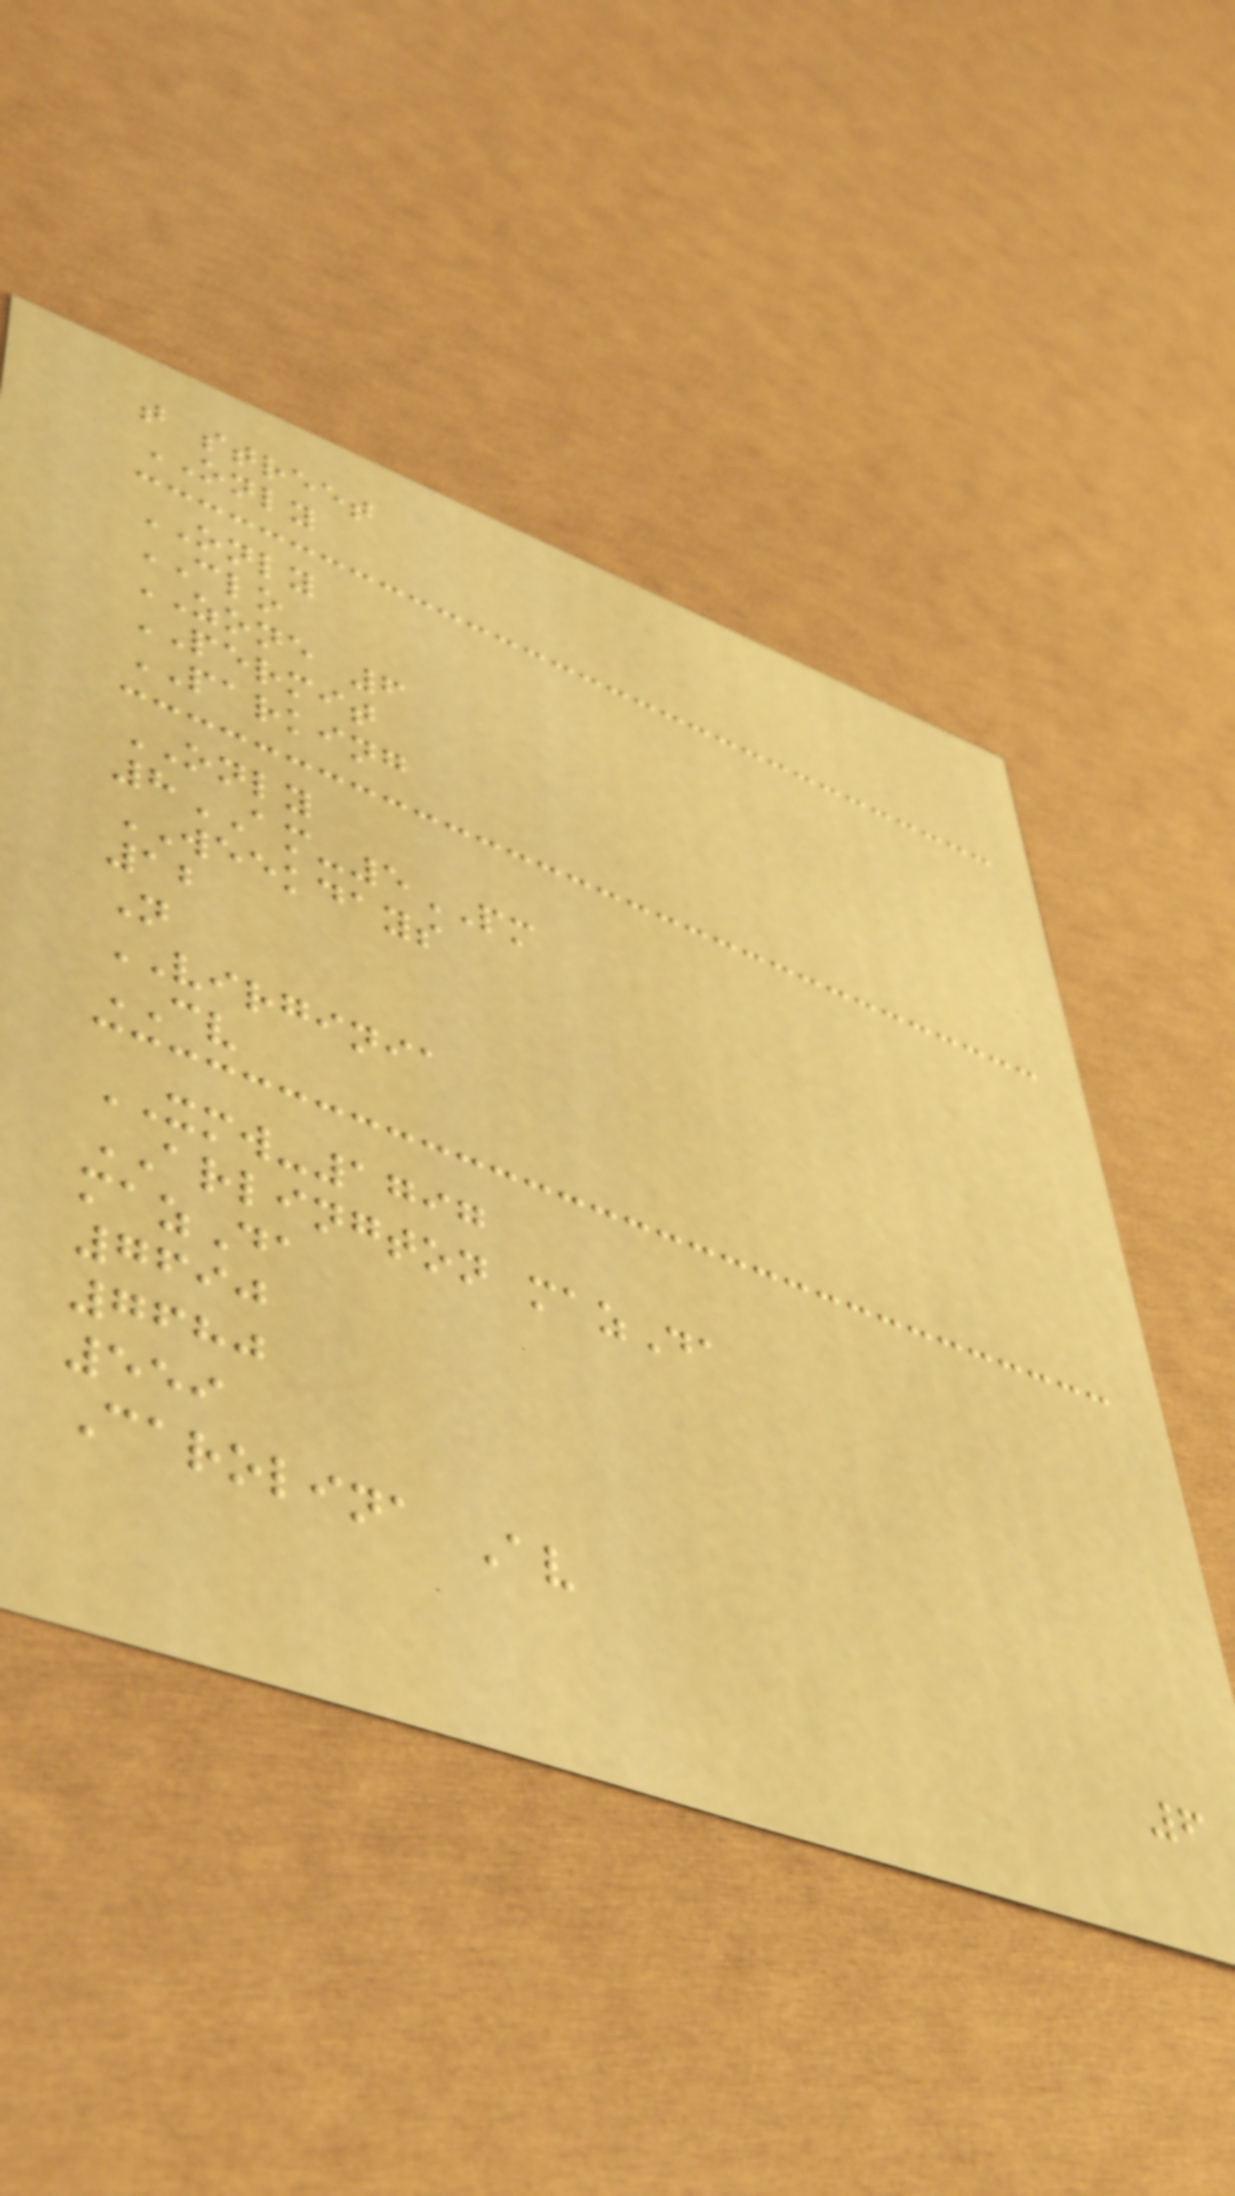t street
ONLY
ONLY
CLO
ZONE 6
PERMIT
PARKING
ONLY
8AM-5PM
WEEKDAYS
12
N
VIRGINIA
CV
XMW-1797
ARLINGTON mazDa
mazDa
7690
7680
559
Carolina Av
6
